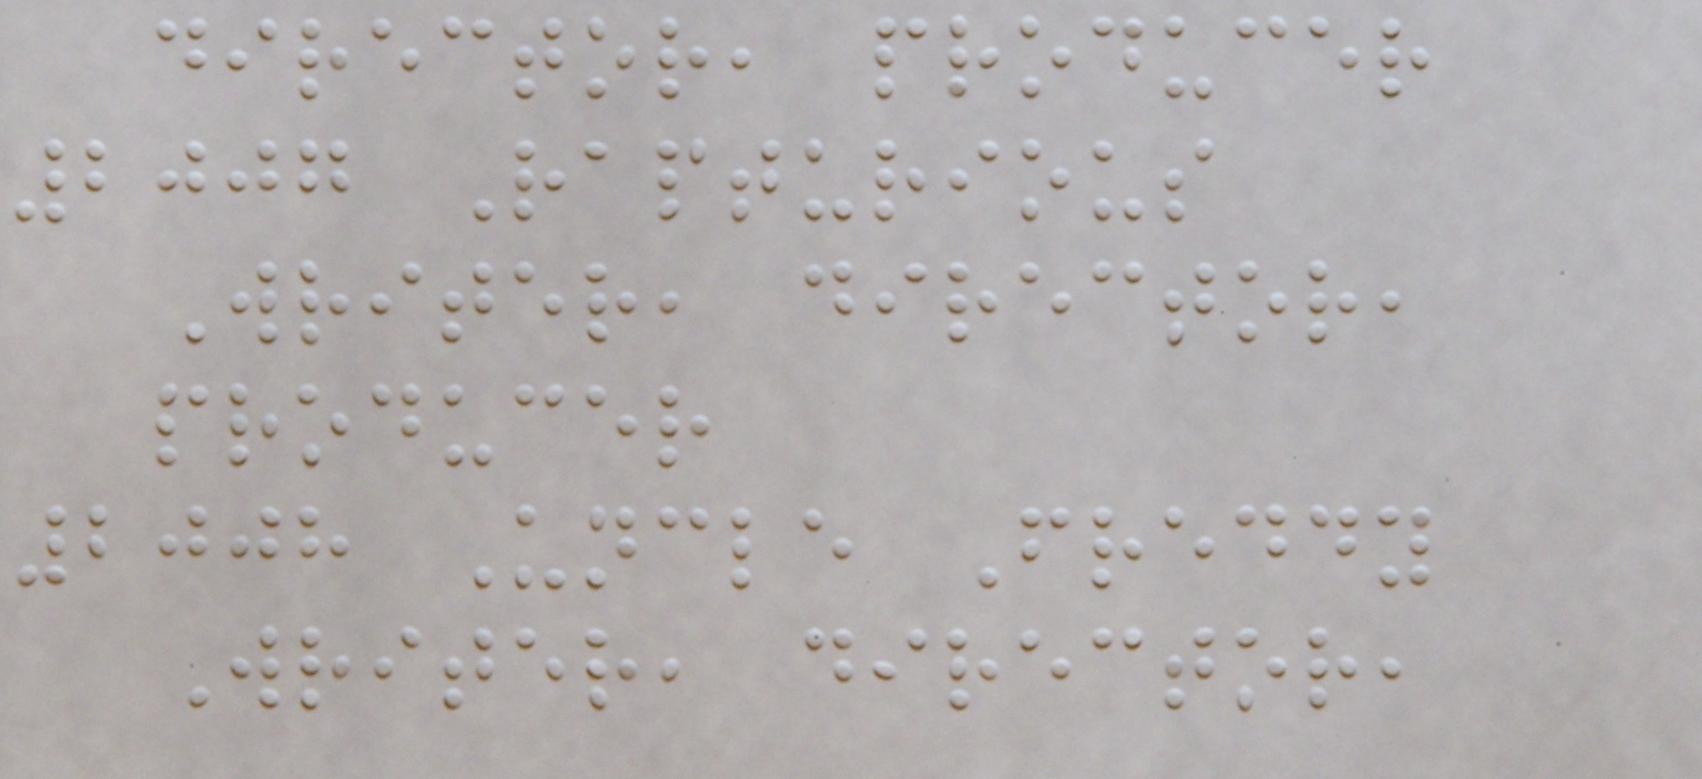director, producer
2007 Rapturious
Writer, director,
producer
2008 Uncle Freddy
Writer, director,
